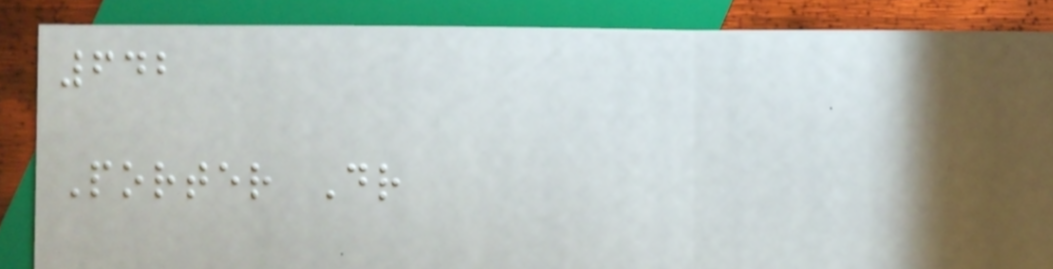642
Porter Dr
